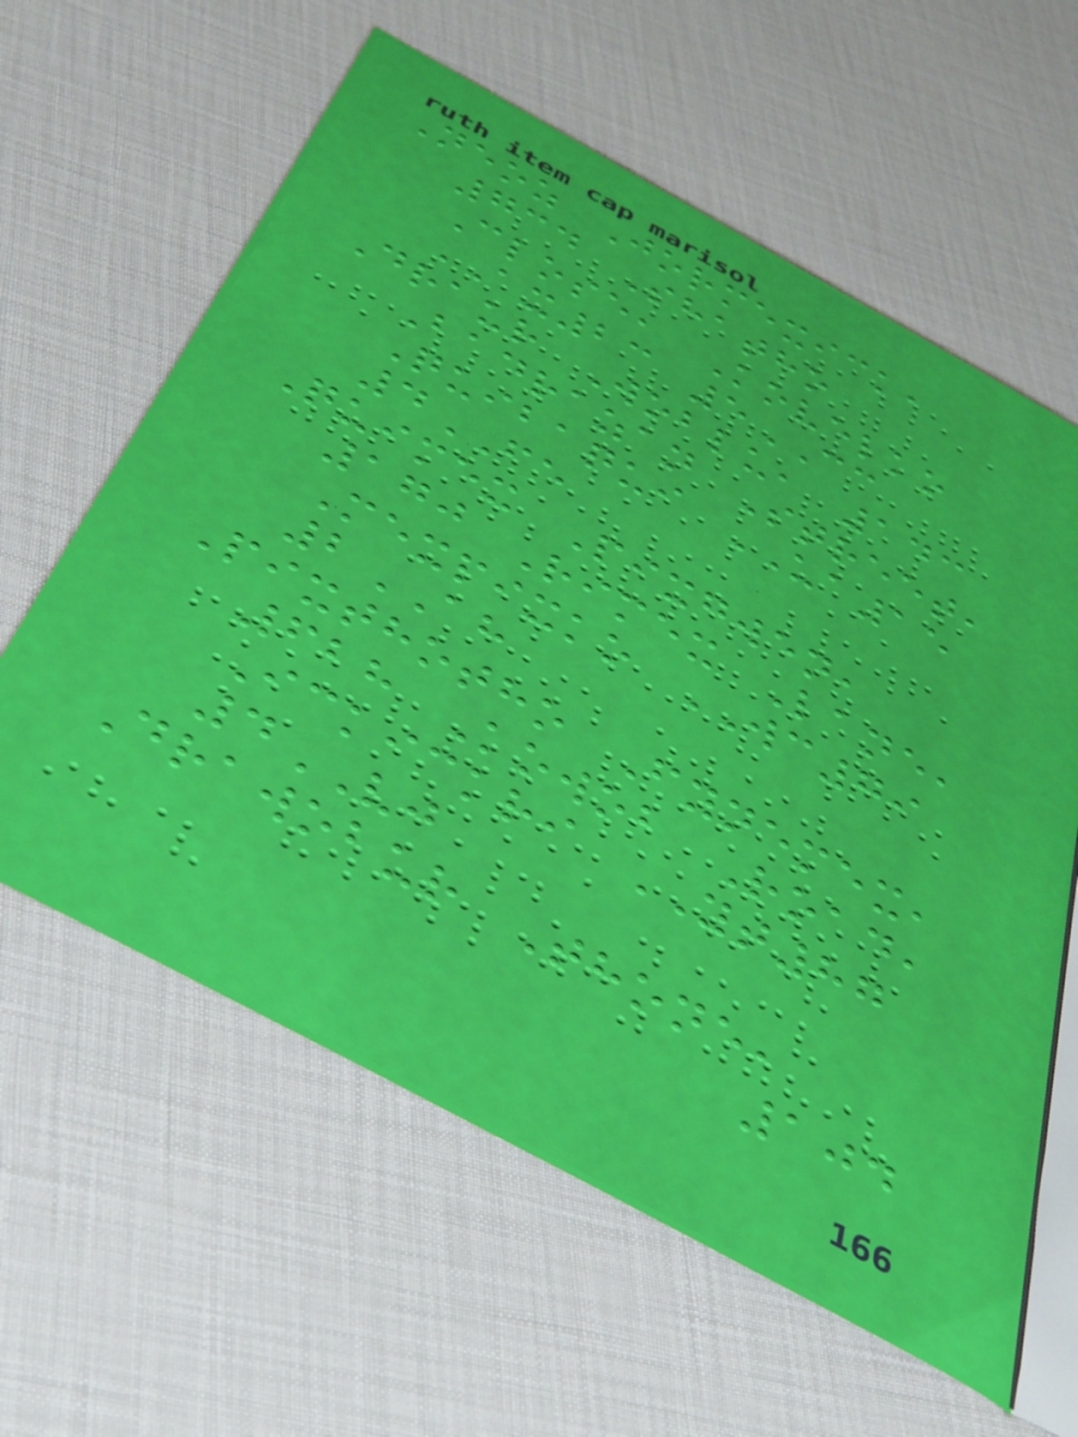Neoz Jormexick,
734 Shatho
Close, Kovelko
AX23 5CC
Draur Woblu, 143
Badrazan Street,
Quibaqui UA15
4FE
Quimex Pixgwen,
170 Rimex Lane,
Mexpixko WC79
2AH
Pixthotho Fynemex,
628 Kowob Road,
Ickickri YT87
4VJ
Drawobur Thone,
104
